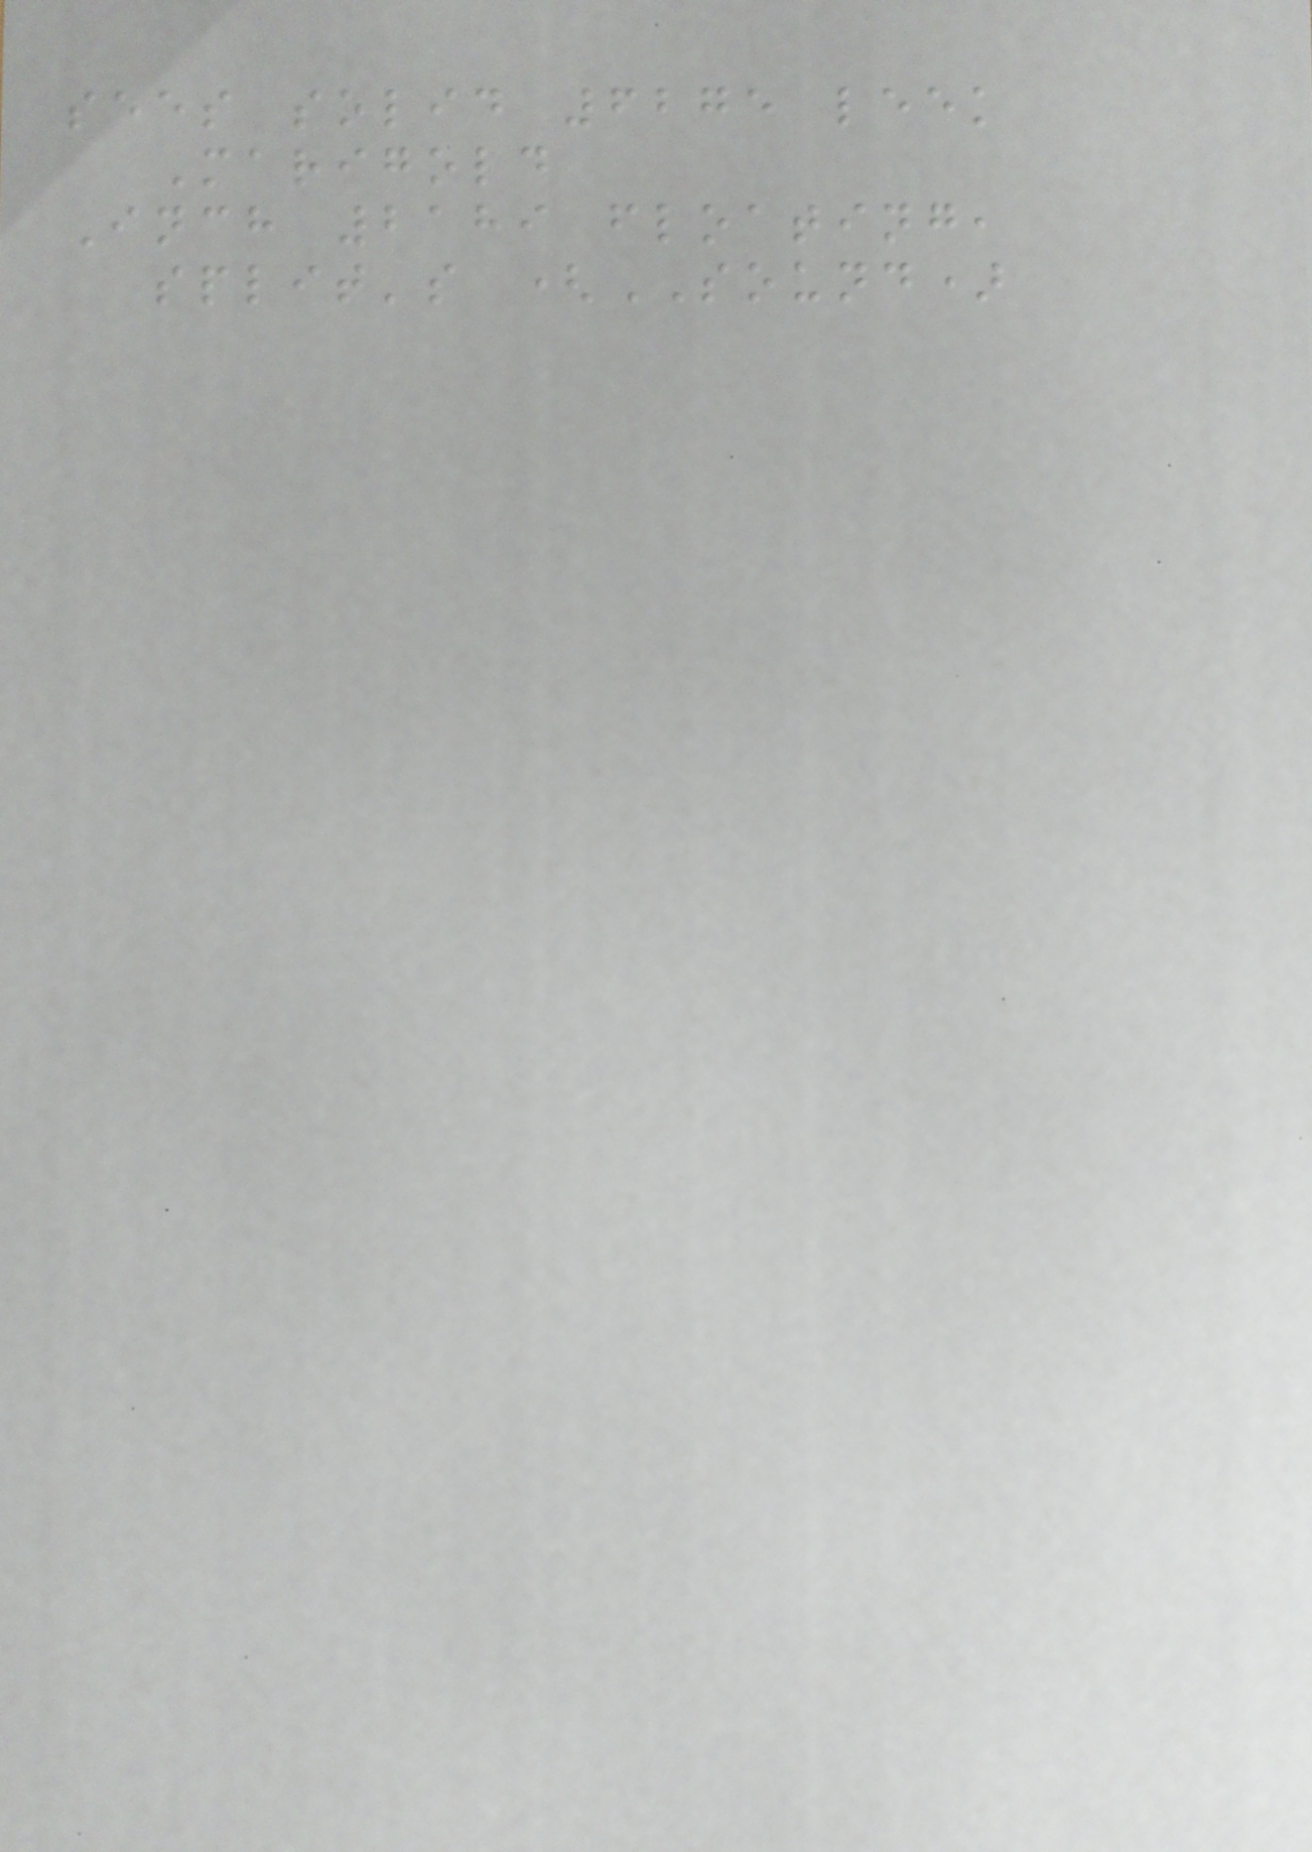sees solid 6275 leek
Marigold
Inch 2189 floating,
split's (SOUND)
